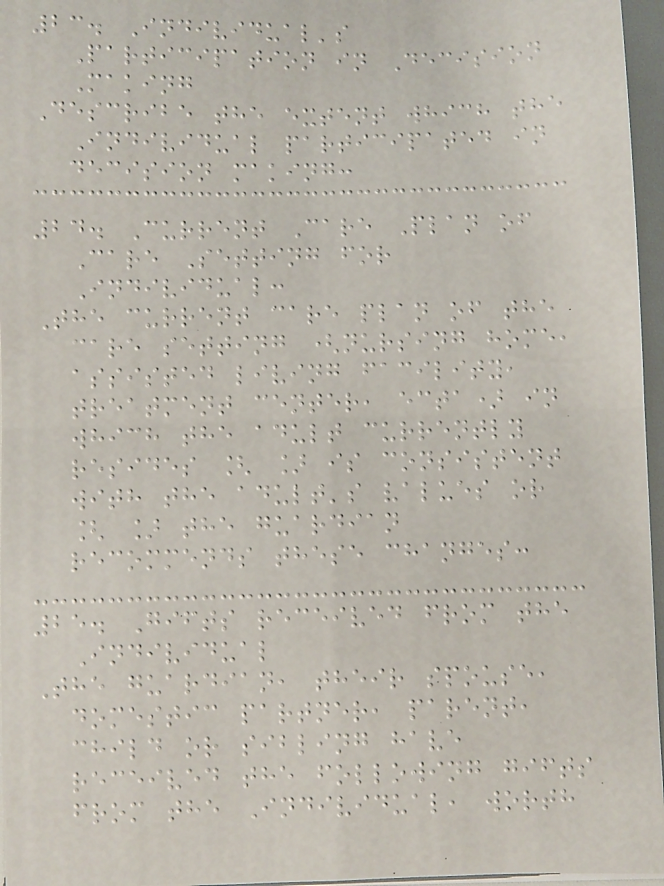23. Individual's
Participation in Decision
Making
Describe the extent which the
Individual participated in
decision making:
24. Current Care Plan of
Care Setting for
Individual:
The current care plan of the
care setting (nursing home,
assisted living facility,
treatment center, ecta) in
which the adult currently
resides [ ] is consistent
with the adult's values or
[ ] the guardian
recommends these changes:
25. Gifts received from the
Individual
The guardian, their spouse,
domestic partner, parent,
child or sibling have
received the following gifts
from the Individual, worth
